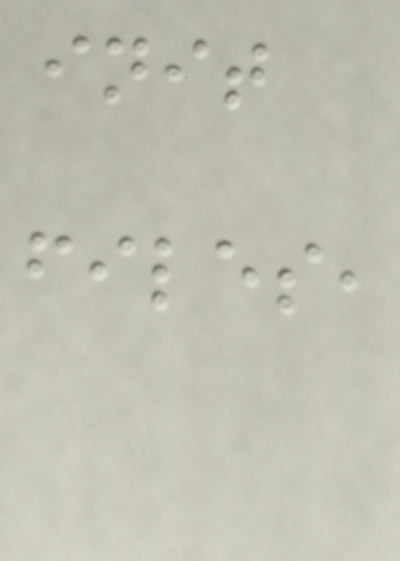init
files,
